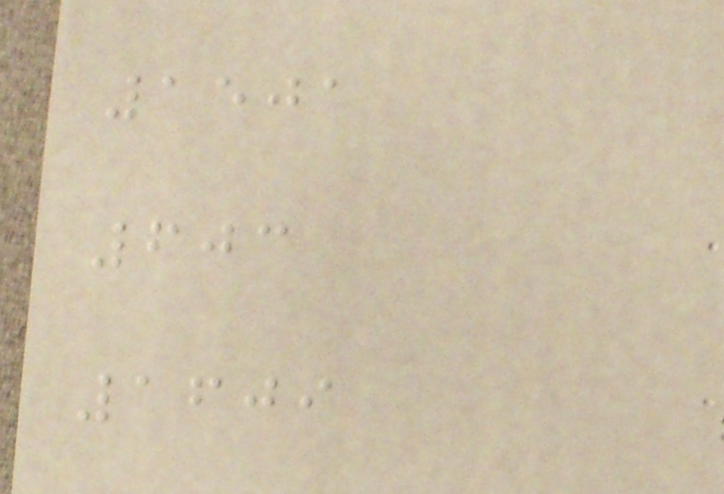1501
603
1609
